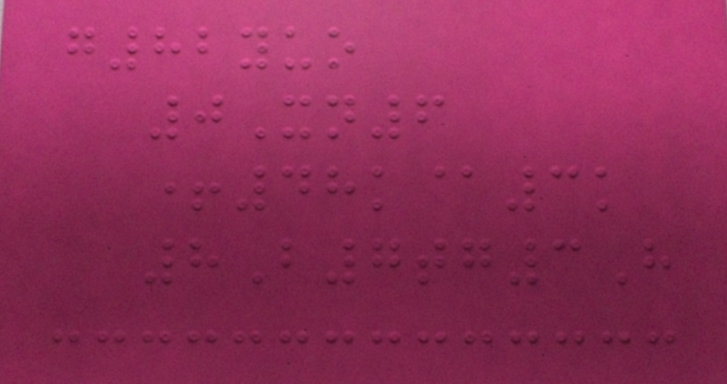g82yuo
0Xn6
+48k@3k
8B7tg3H
